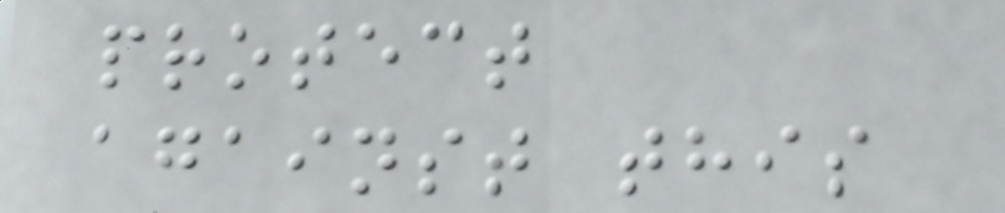protect
against this
